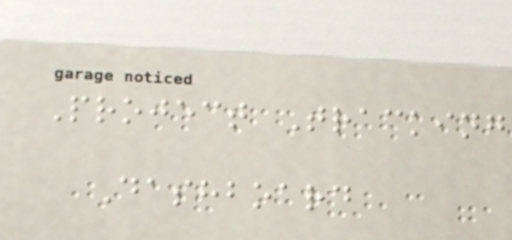Project Tracking
Dashboard
